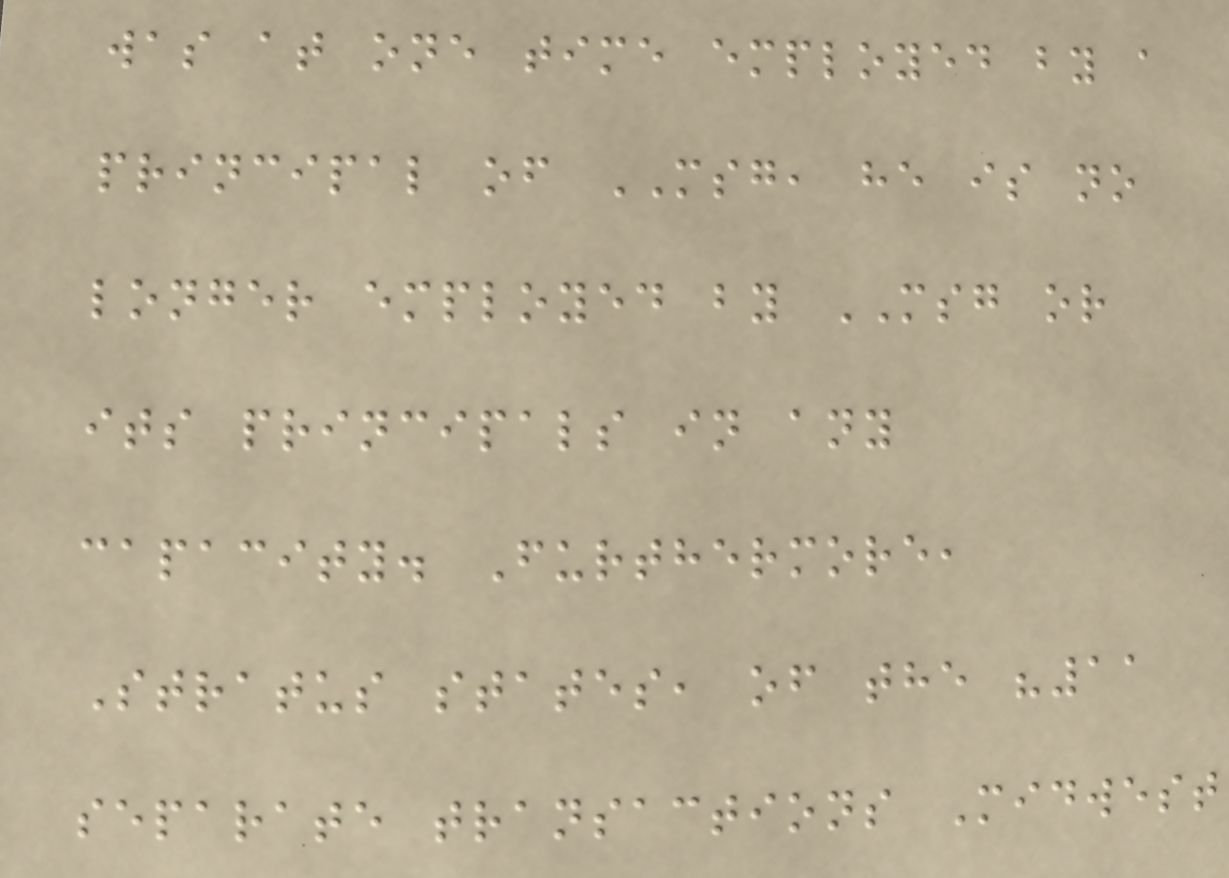was at one time employed by a
principal of MSG, he is no
longer employed by MSG or
its principals in any
capacity. Furthermore,
Stratus states, of the "11
separate transactions Midwest
